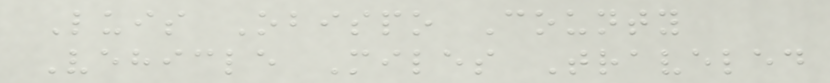Luis Obispo County
Vehicle Miles Traveled
